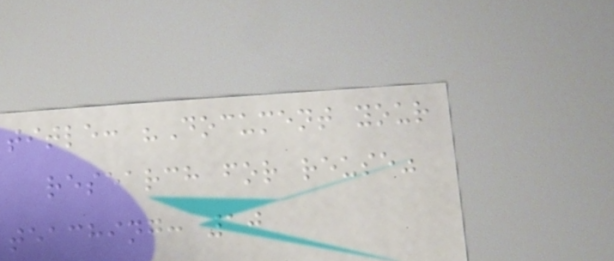title: "Document your
research for reuse"
teaching: 10
